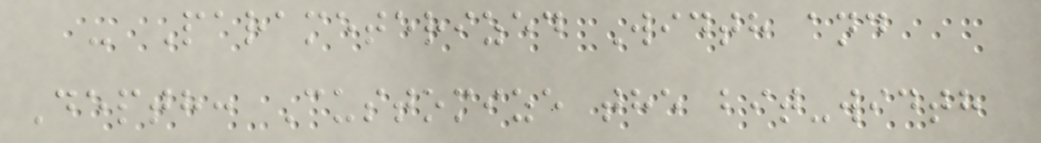- Parameterized Width and
Depth: Customize the bit-width
